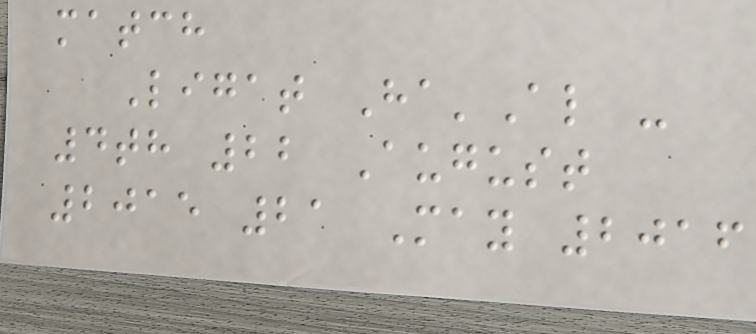match
Ligat Ha'Al -
4th 22 August
2015 21 May 2016
